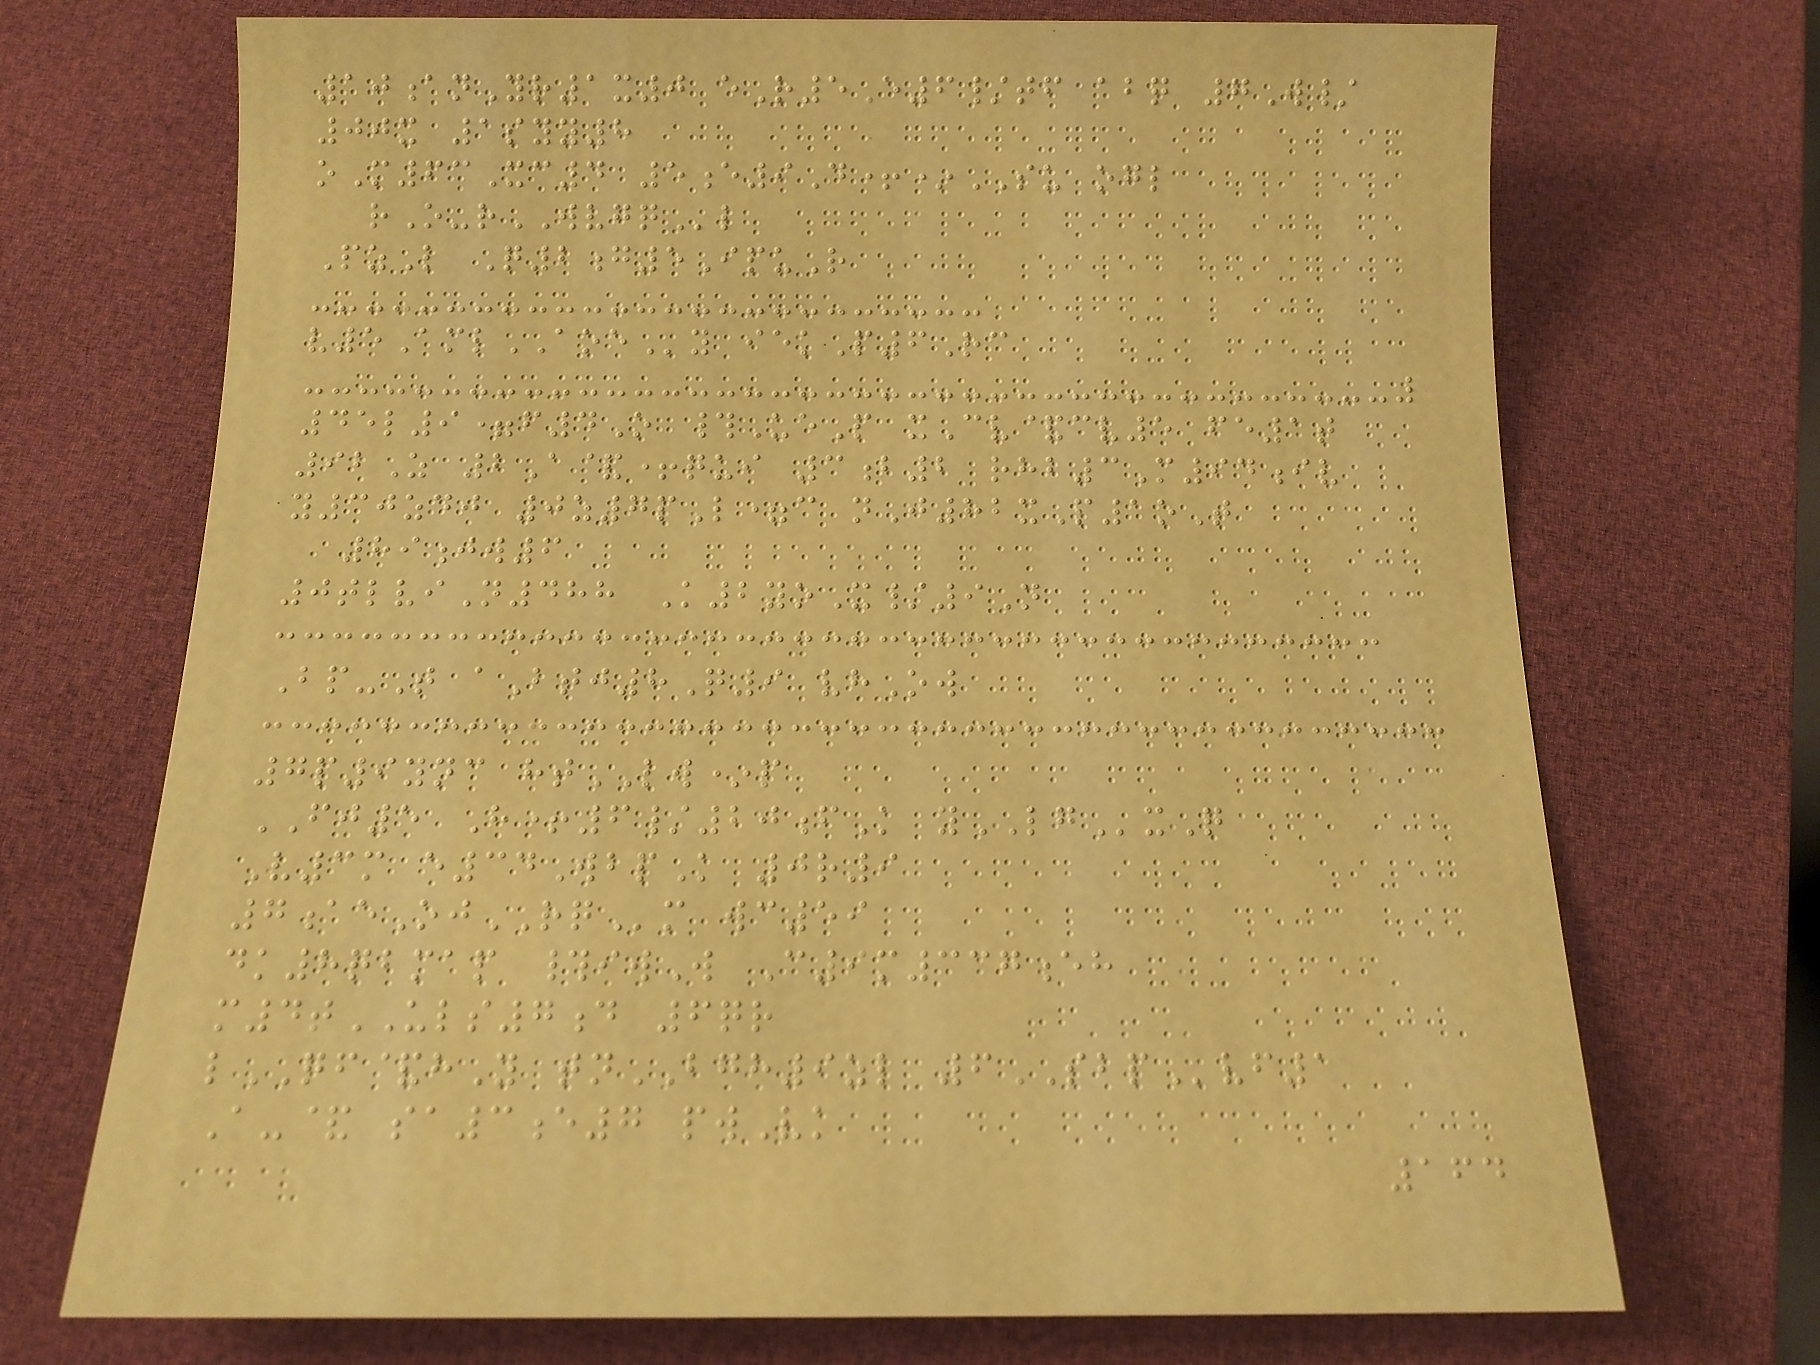10anYr1x0 eR5E6/tf abq 7W/
00x 1syy8
oM63Xc4 5e9D+*SU ogl
rO-rWVGQl
PzL Q2g5IpuR
v5AmlAOEy iekP6Rc
45l9=f4O #UeP xCv&cv5 fe1t
92Z 2A&+qui 3b2 rhb3M94iv
y30zdj 0z7pL=c nJ82xP1oT
89jw6
0tlviN488 K2yoX/9N
Bp-T aBtj8Q9 vhOw
7p9ync htLW*p
FJ5 H+6/20fK yLGxQ
V3m e34WbpK 0r9
7aeOjRQm wc59
dk8qbmap #iwW C9m337eh
m4tULS7d 6qr
lQF&hY tnBGH9zl 6SBPvf1
A-& sa3e7 pwVk
164
